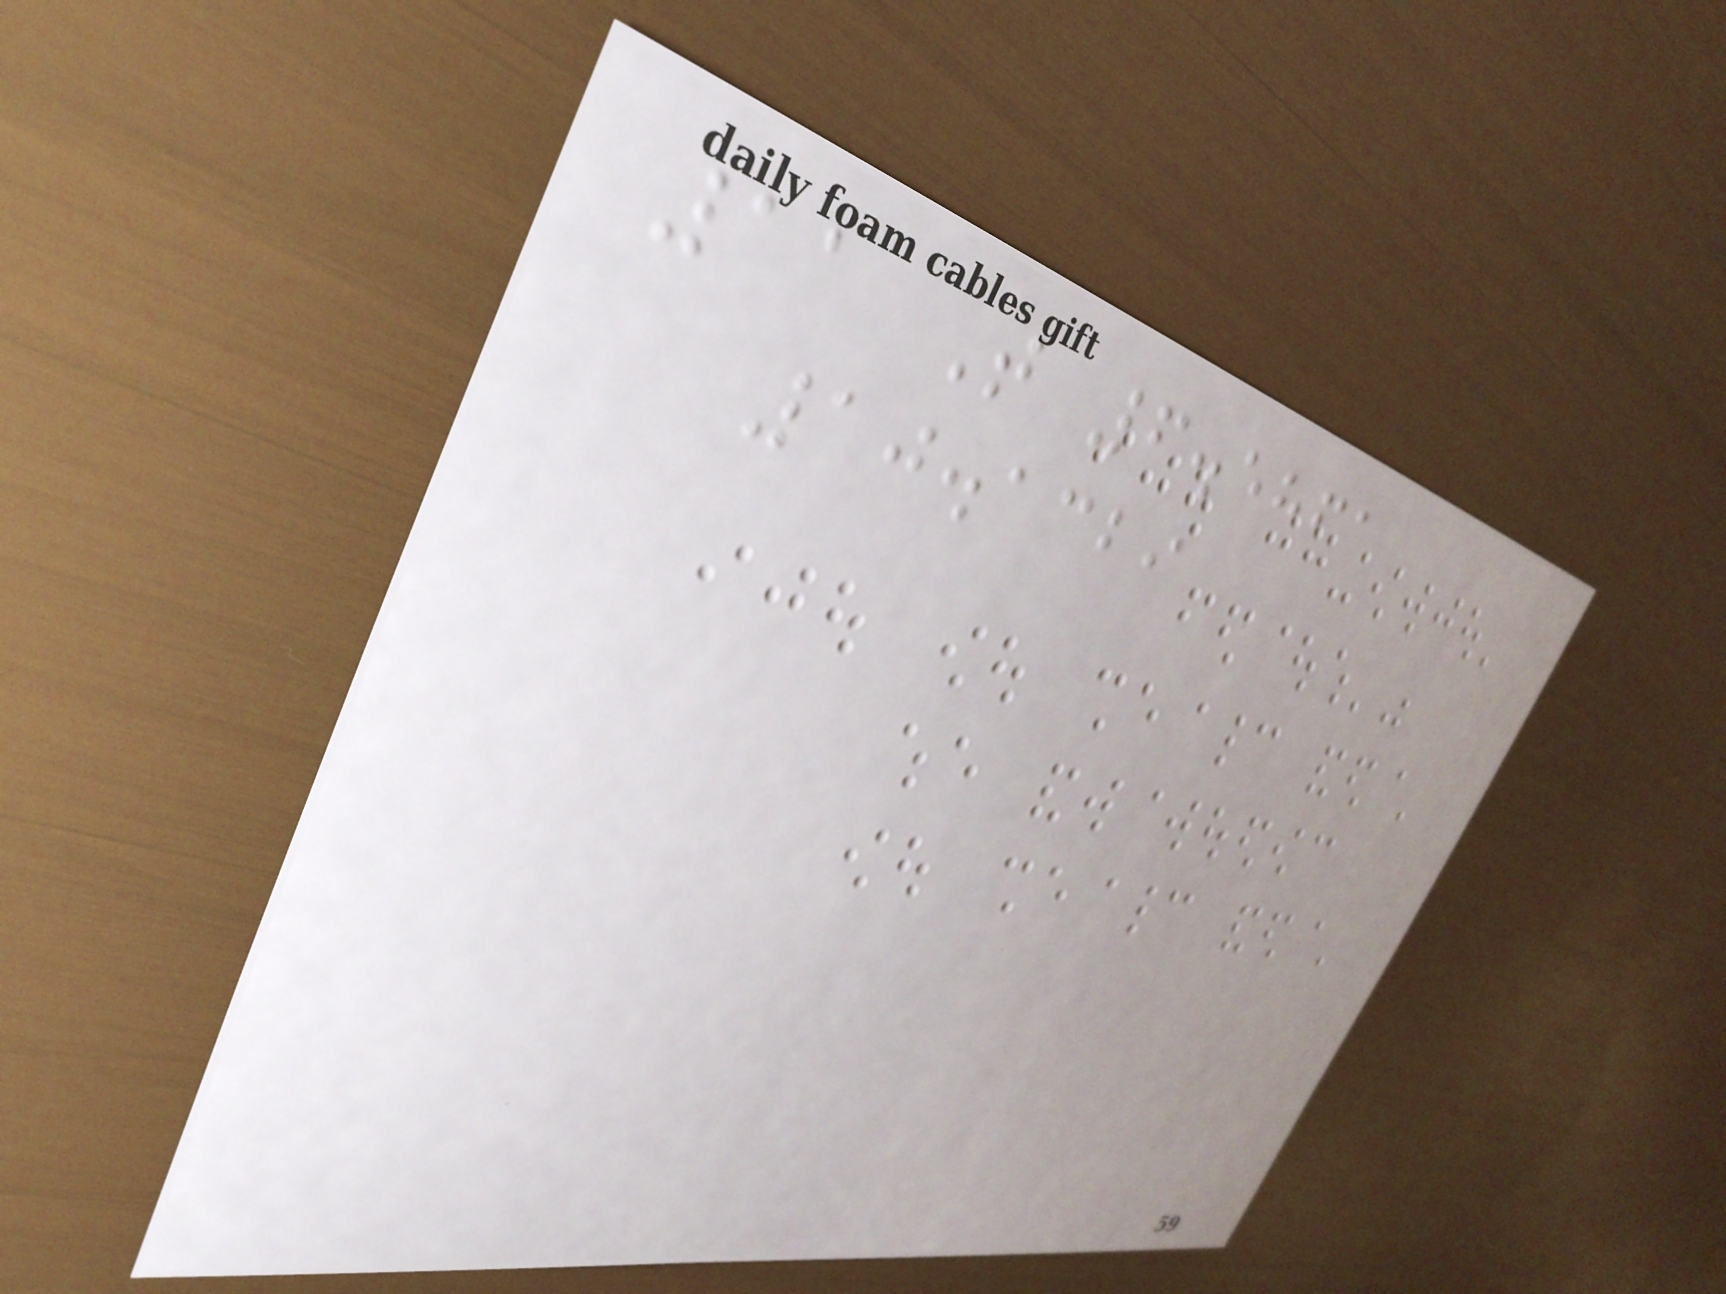11 T 6.5861
10.1329
